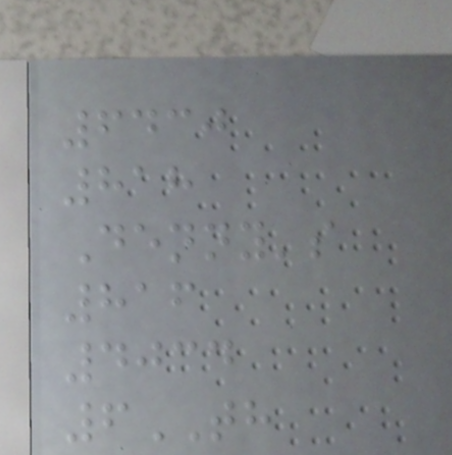6430
818
Denny's
816
4034
6TH
